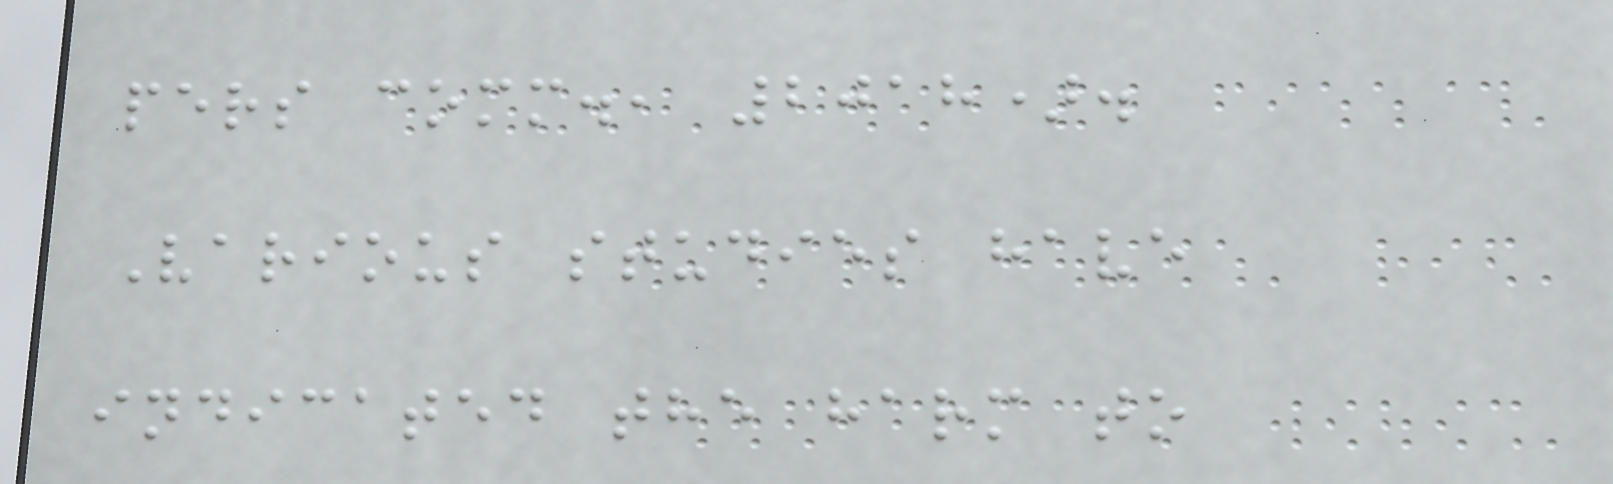pers comm., 2018).
Various studies have
indicated the harm to
